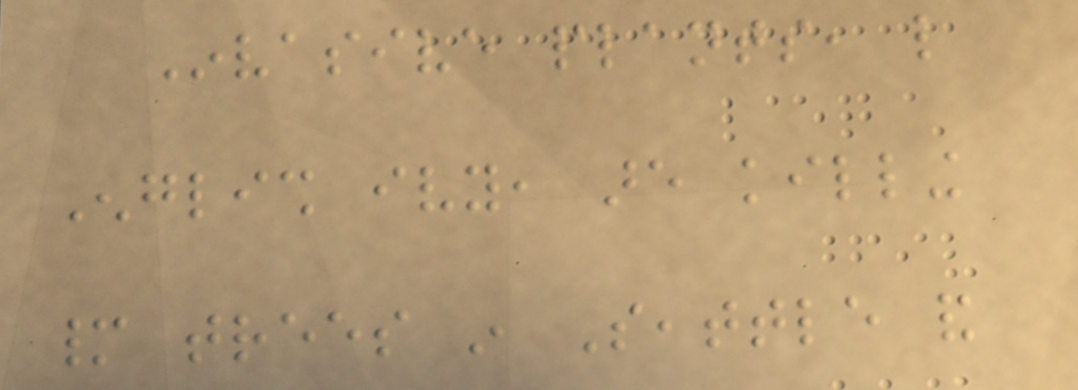Invasive plants, like
English ivy, are killing
many trees in Seattle and
